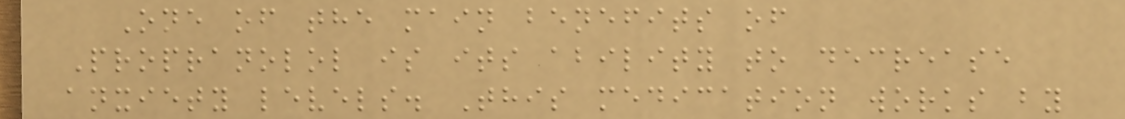One of the main benefits of
Propranolol is its ability to decrease
anxiety levels. This medication works by
